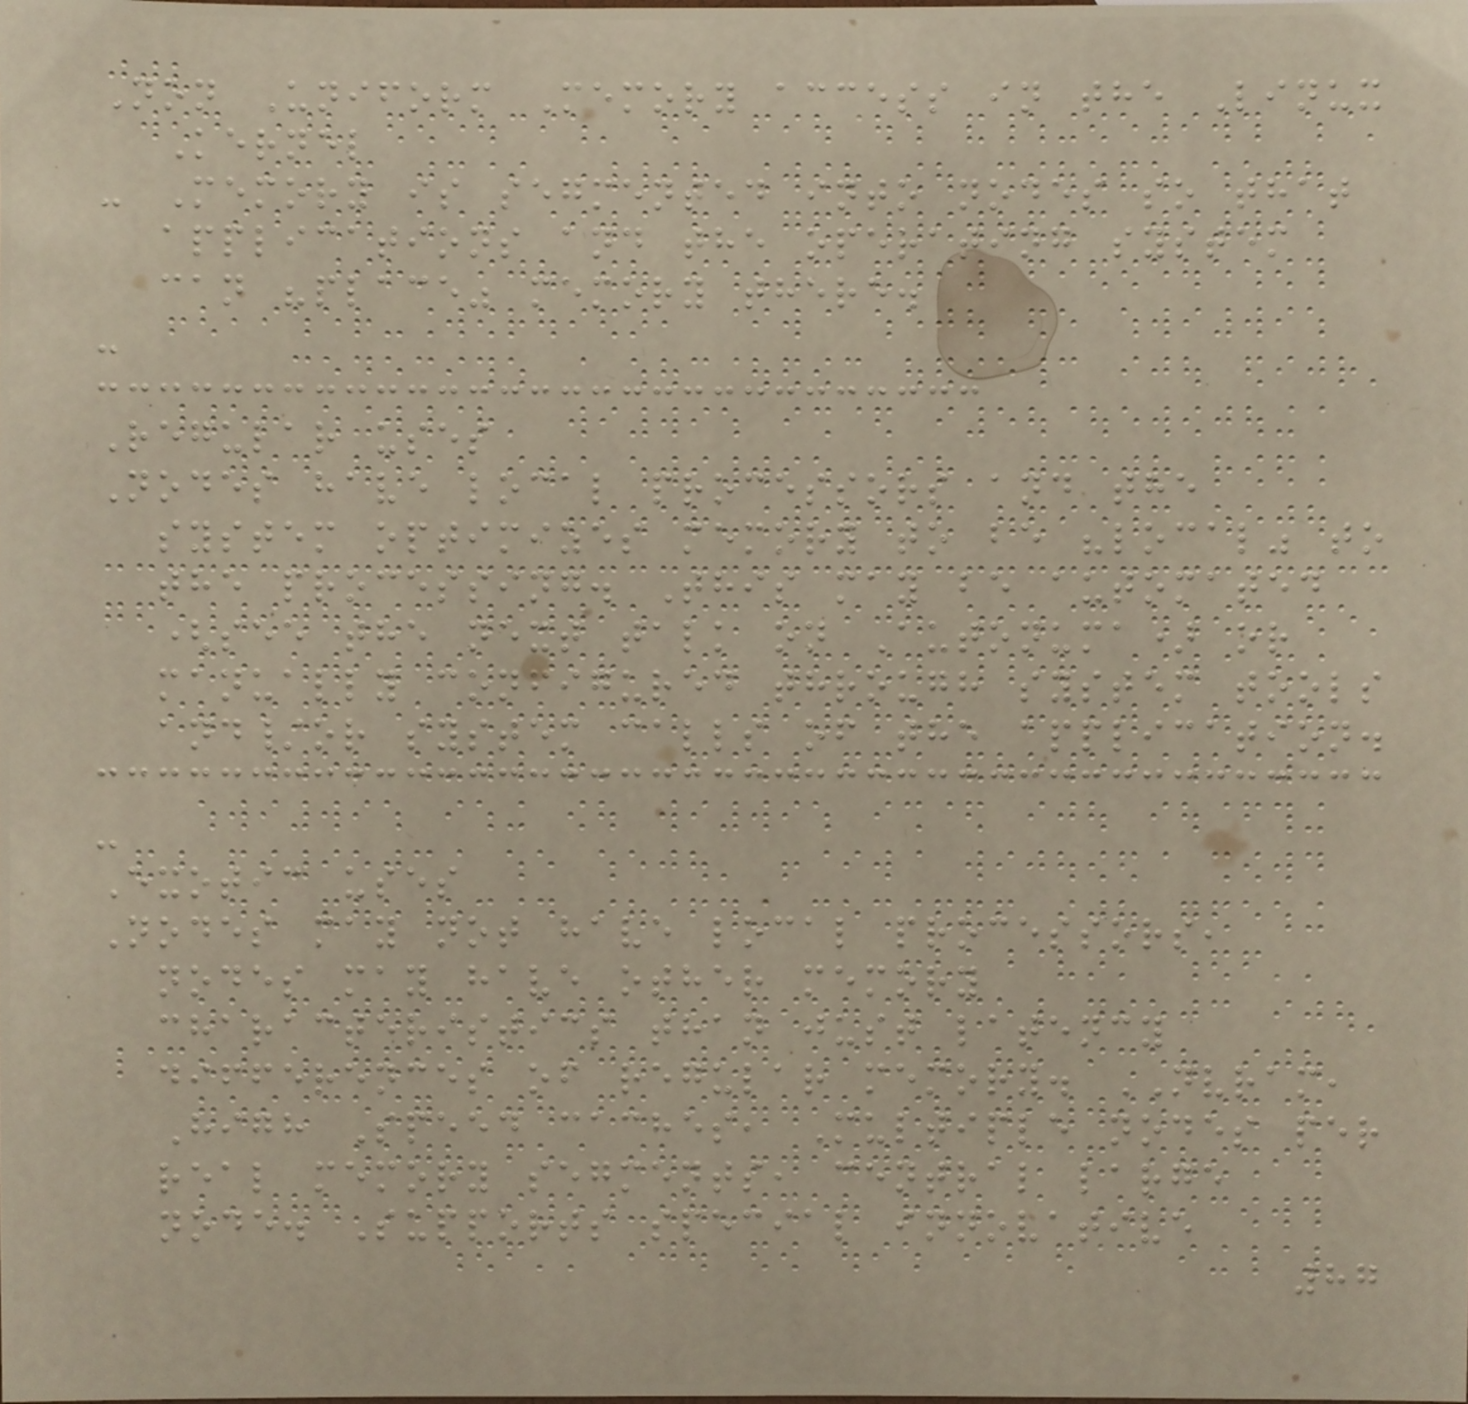Non Uniform Memory access in the Linux
Kernel
- Memory is segmented into nodes so that
applications and the operating system
can "place" memory there.
-
Regular uses
Nodes have local processors and the
system optimizes memory to be "local" to
the processing. This may be automated
(see the next talk on Autonuma) or
manually configured through system tools
and/or system calls of the application.
-
Exotic uses
Nodes may not have local processors,
nodes may have other memory
characteristics than just latency
differences of regular memory. NVRAM,
High Speed caches, Multiple nodes per
real memory segments, central large
node. Supports special innovative
87
